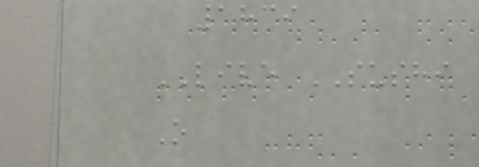1839
LIVE SUSHI
O
